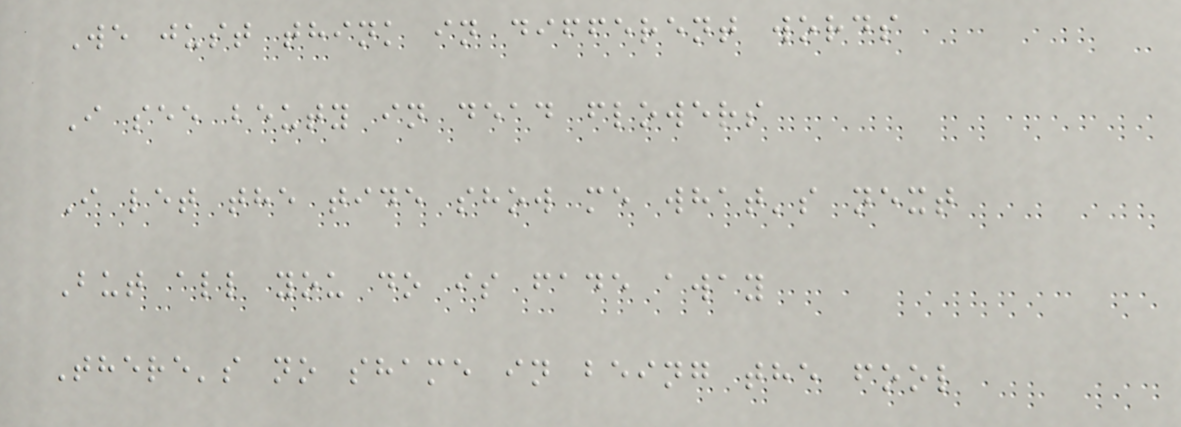We just think in different words
I see beuty in dead flowers
I let the tide show me what's next
But all you do is fade away
There's no shame in being the fool
